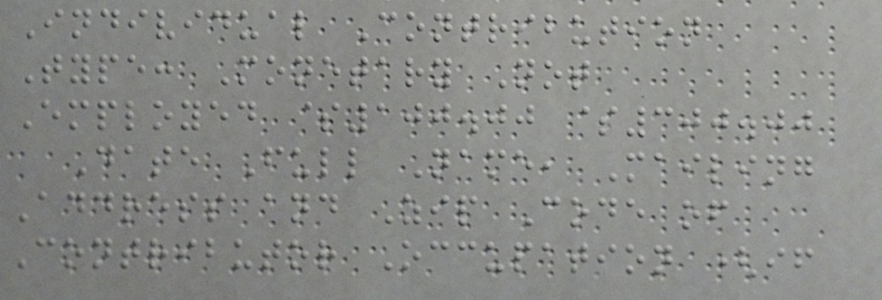Individual Contribution
Type: Monetary Not
Employed $100.00 $300.00
Date Full Name, Mailing
Address and Zip Code of
Contributor Occupation (if
